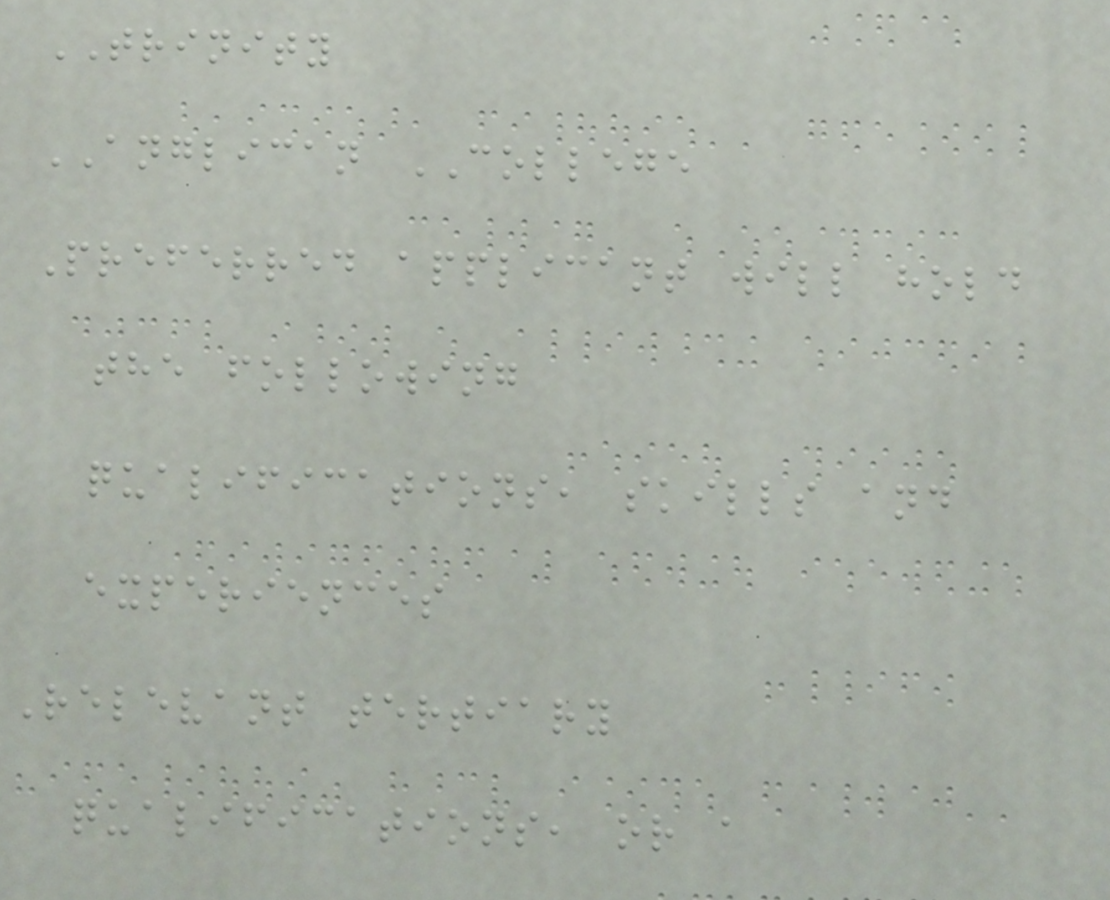TRINITY
ANGLICAN COLLEGE
Preferred applicant will hold
the following
qualifications, skills and
experiences
Relevant tertiary
qualifications, or a
